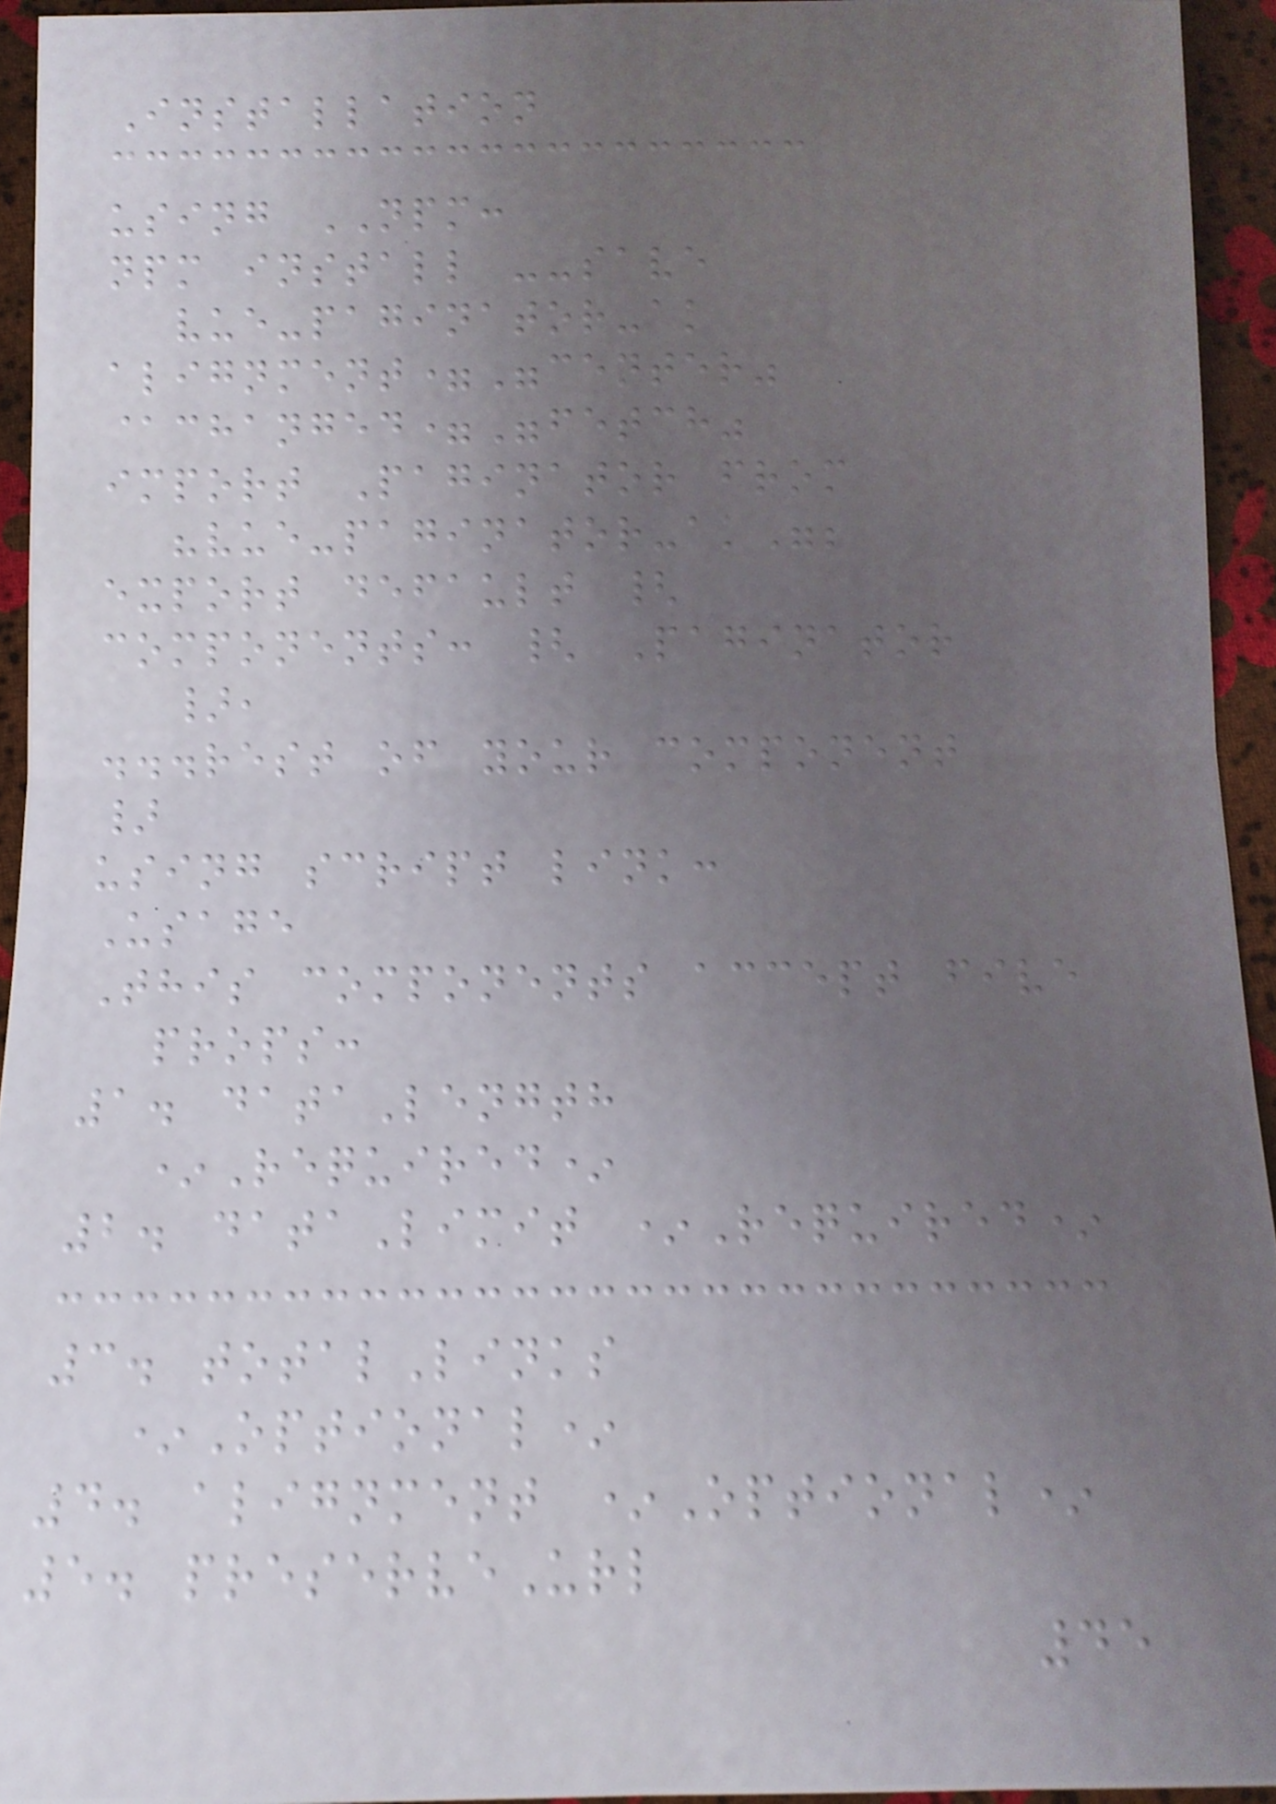Installation
using NPM:
npm install --save
vue-paginator-ak
alignment="center"
@changed="fetch"
import Paginator from
"vue-paginator-ak";
export default {
components: { Paginator
},
...rest of your component
}
using script link:
Usage
This components accept five
props:
1. dataLength
*Required*
2. dataLimit *Required*
3. totalLinks
*Optional*
4. alignment *Optional*
5. preserveUrl
45
